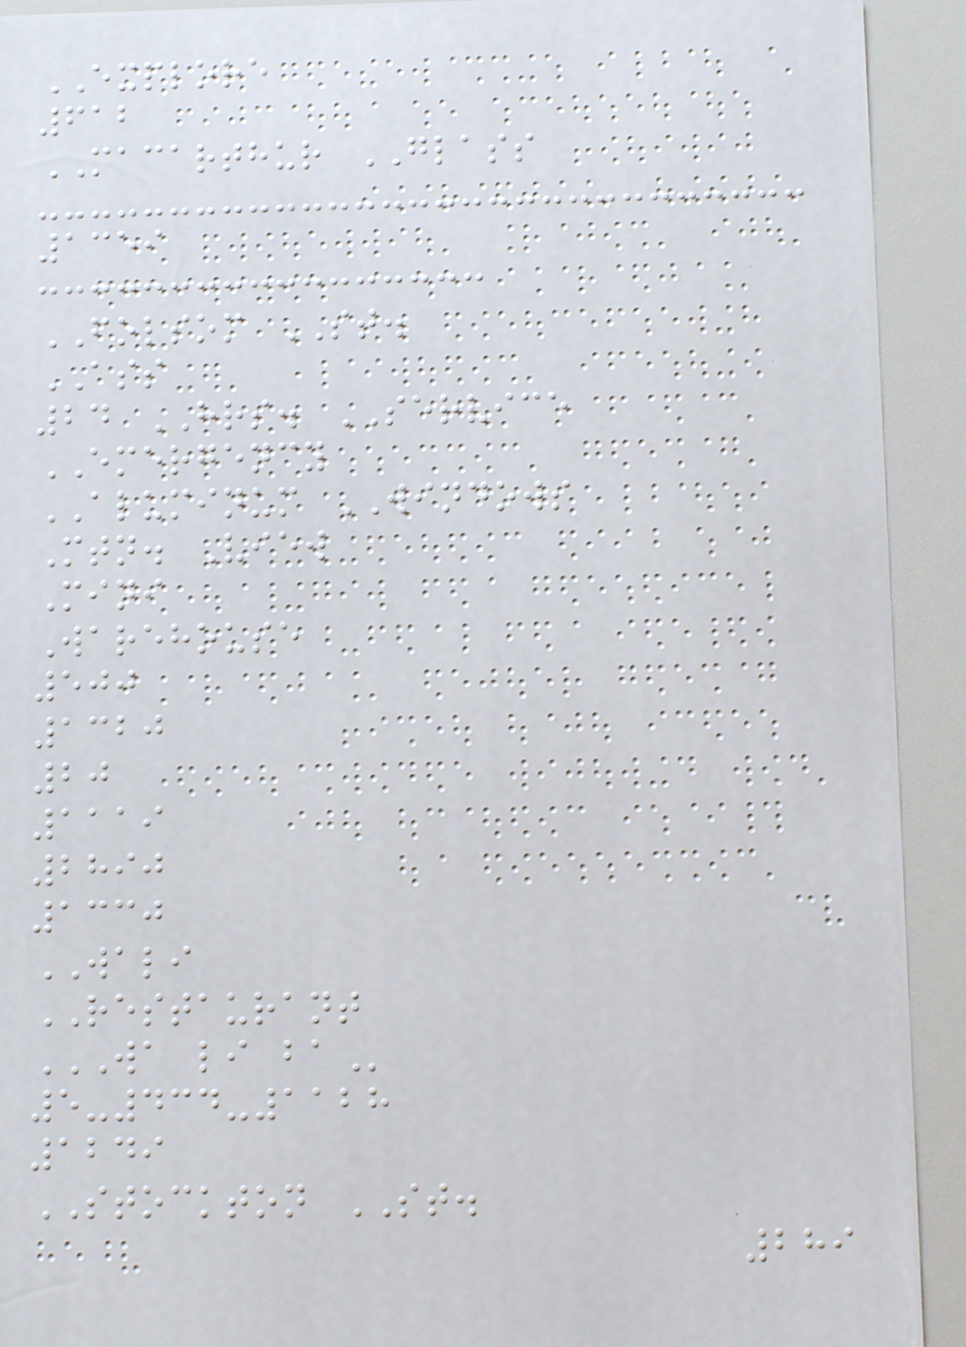EXPLORE
612
MACARTHUR GLASS
1359
FOLSOM ST.
ASS
24 HRS. SERVICE
EMERGENCY
ALUMINUM WINDOWS
Mtn. View
Mini
Warehouse
500
1320
20
1119
2890
1330
WALI
RESTAURANT
WA LI BA
5-434-1128
1249
STOCKTON ST.
289
